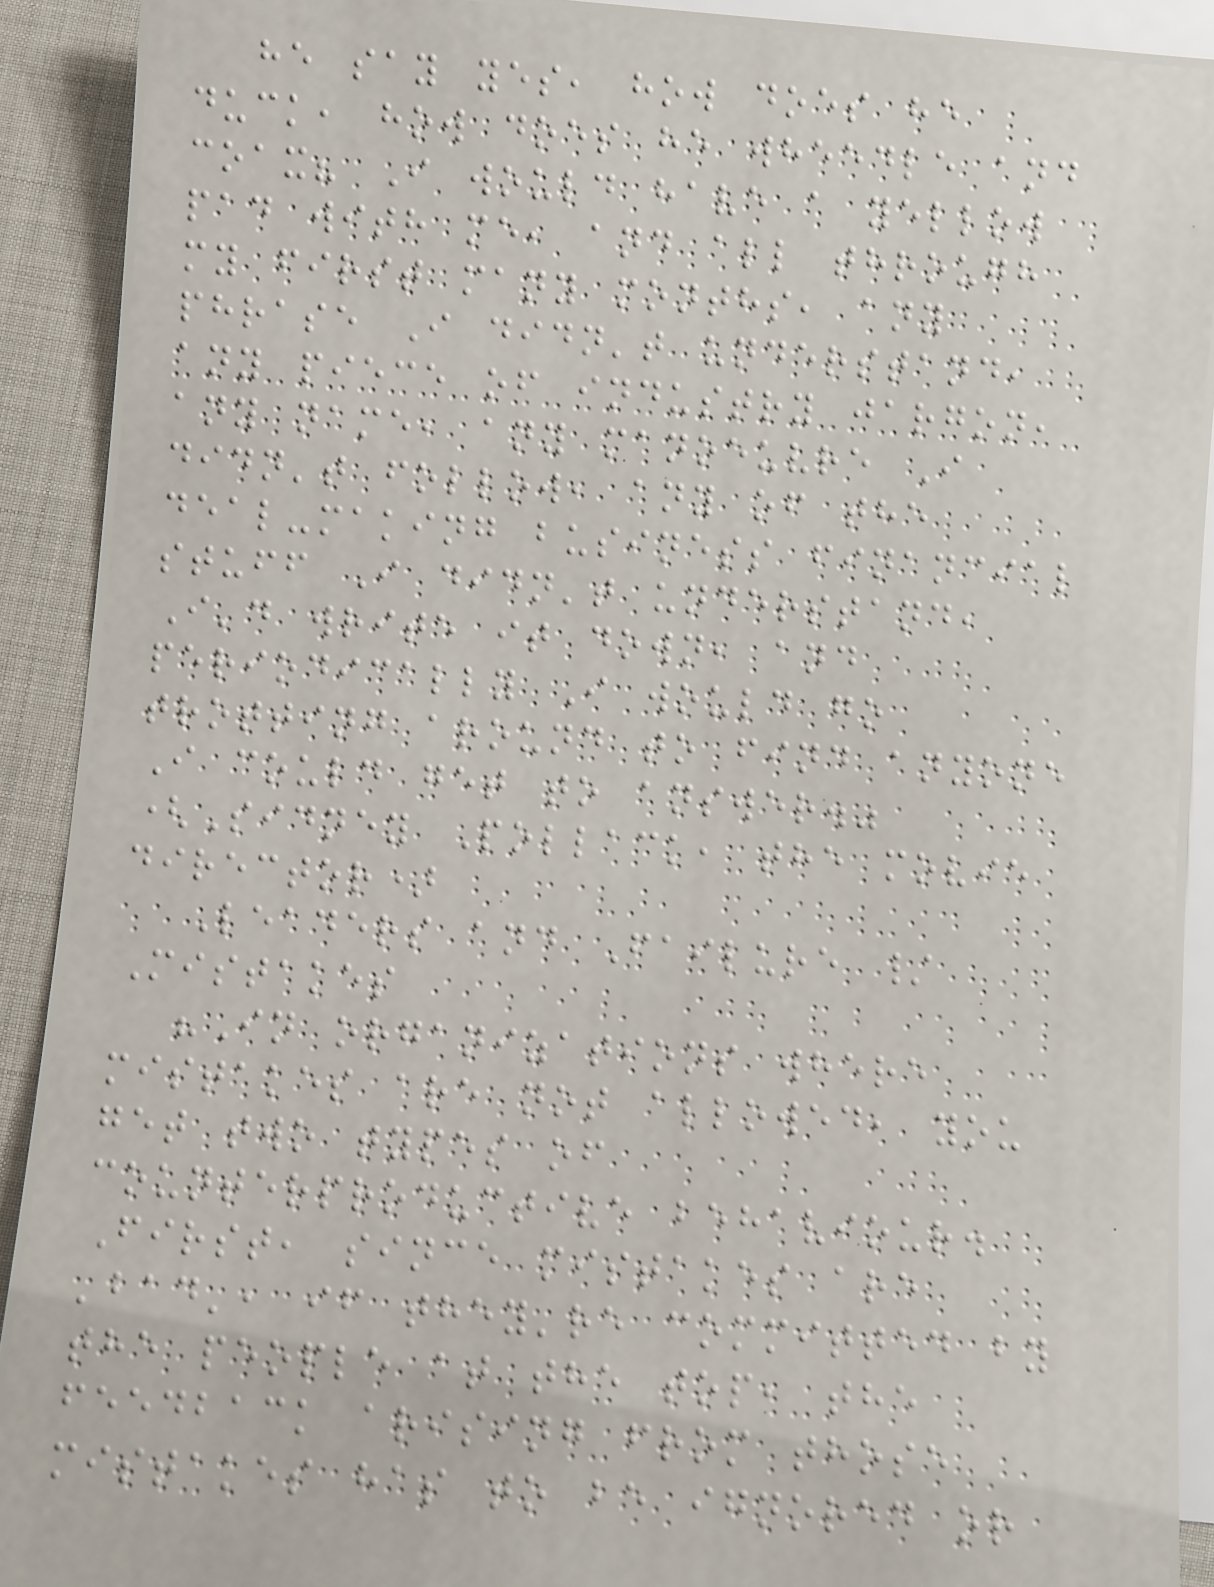he say yes, how does he
duck, how does he wheedle and
coax? I would have a yellow
pad with me, and all through
my first many months, any
phrase I didn't understand,
any piece of industry jargon,
any name, any manoeuvre I
didn't follow, any of the
deal-making business financial
stuff I didn't understand,
I'd write it down, and
periodically I would go
trotting around to find anyone
I could get to answer."
(Sidney Pollack, the movie
director)
Leaders and Failure /
Mistakes
"In organizations where
mistakes are not allowed, you
get two types of
counterproductive behaviour.
First, since mistakes are
'bad', if they're committed by
the people at the top, the
feedback arising from those
mistakes has to be ignored or
